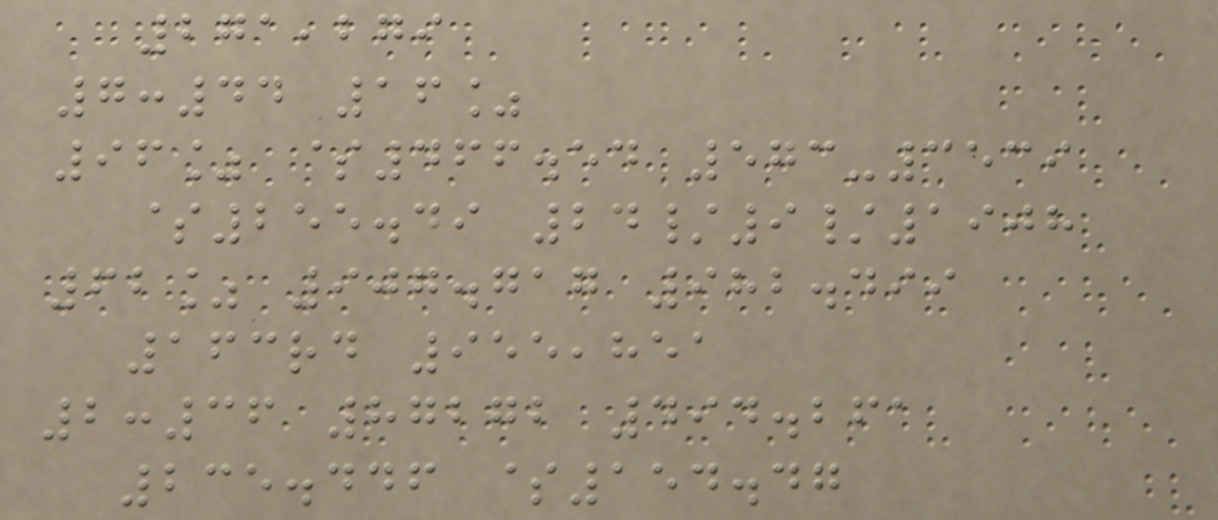271,279
7:44 16%
96% $466.54 573-3539
$255.49 24/9/1908
62% 907.717 982.499
163rd 955,851
2:36 87272 494.261
235.446 $154.47
